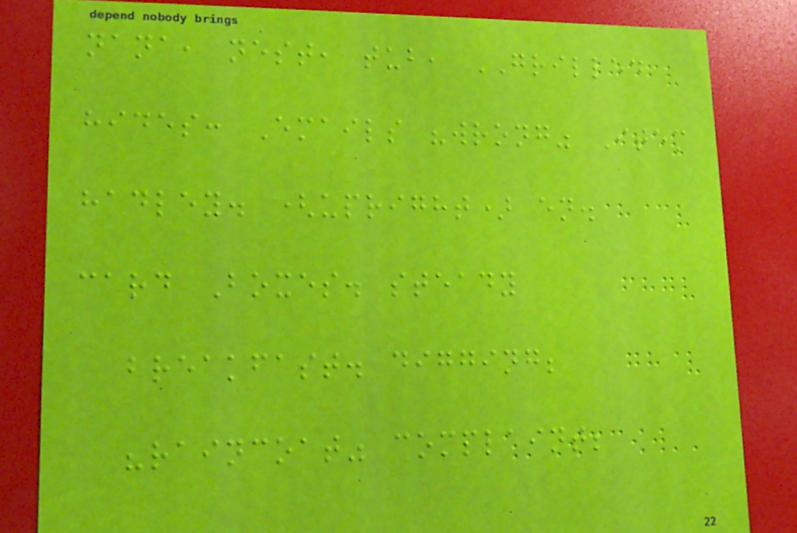nana, nest, tub, GRILLED
hides: Emails "wrong" Item
hadley. (upright) en.
card Boxes. steady
breakfast. digging;
"raincoat" complaint;
